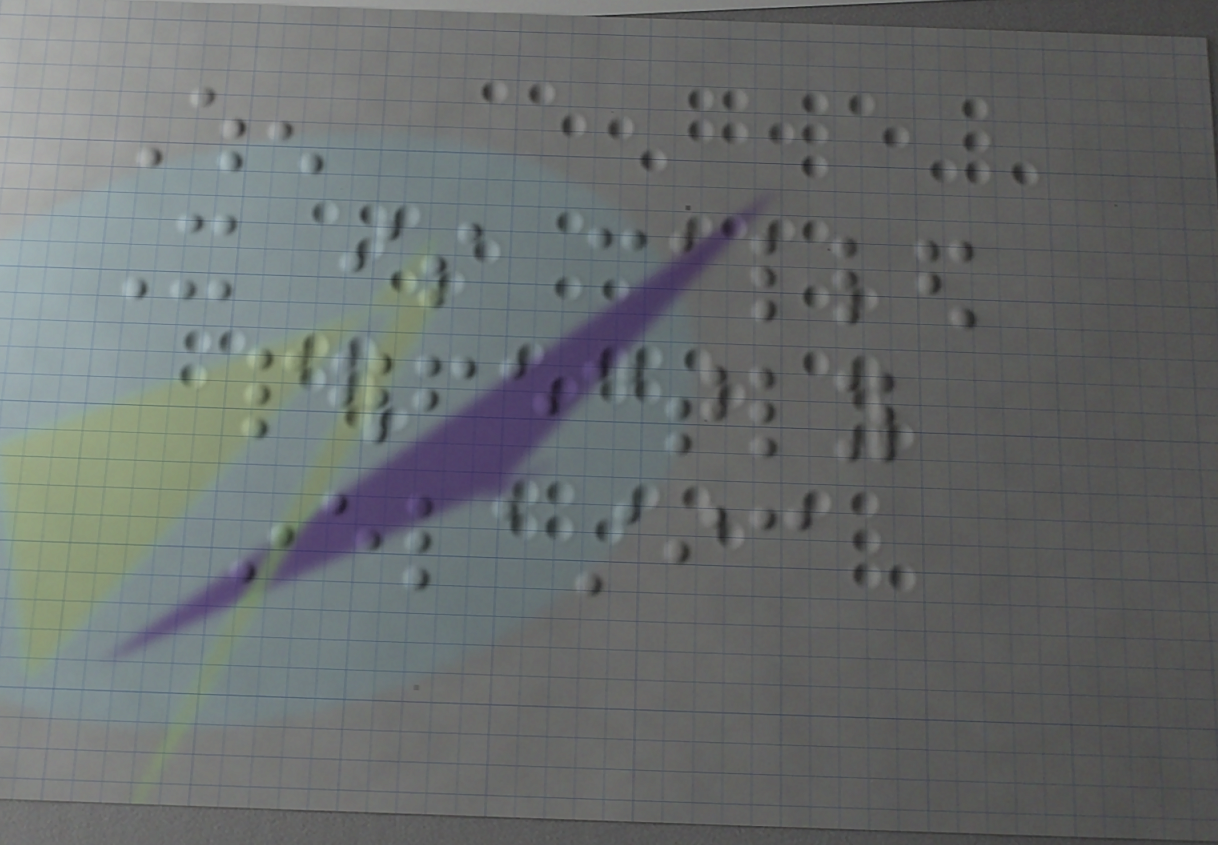When
It is called
perfectly
inelastic
